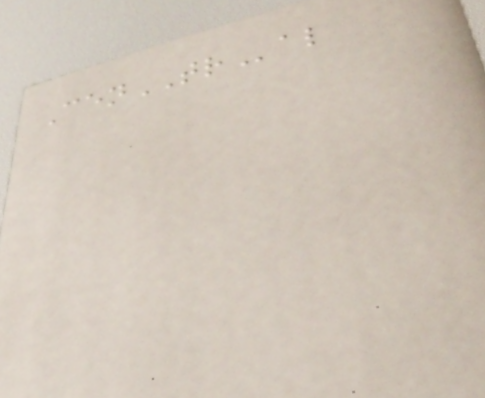CenTRal
